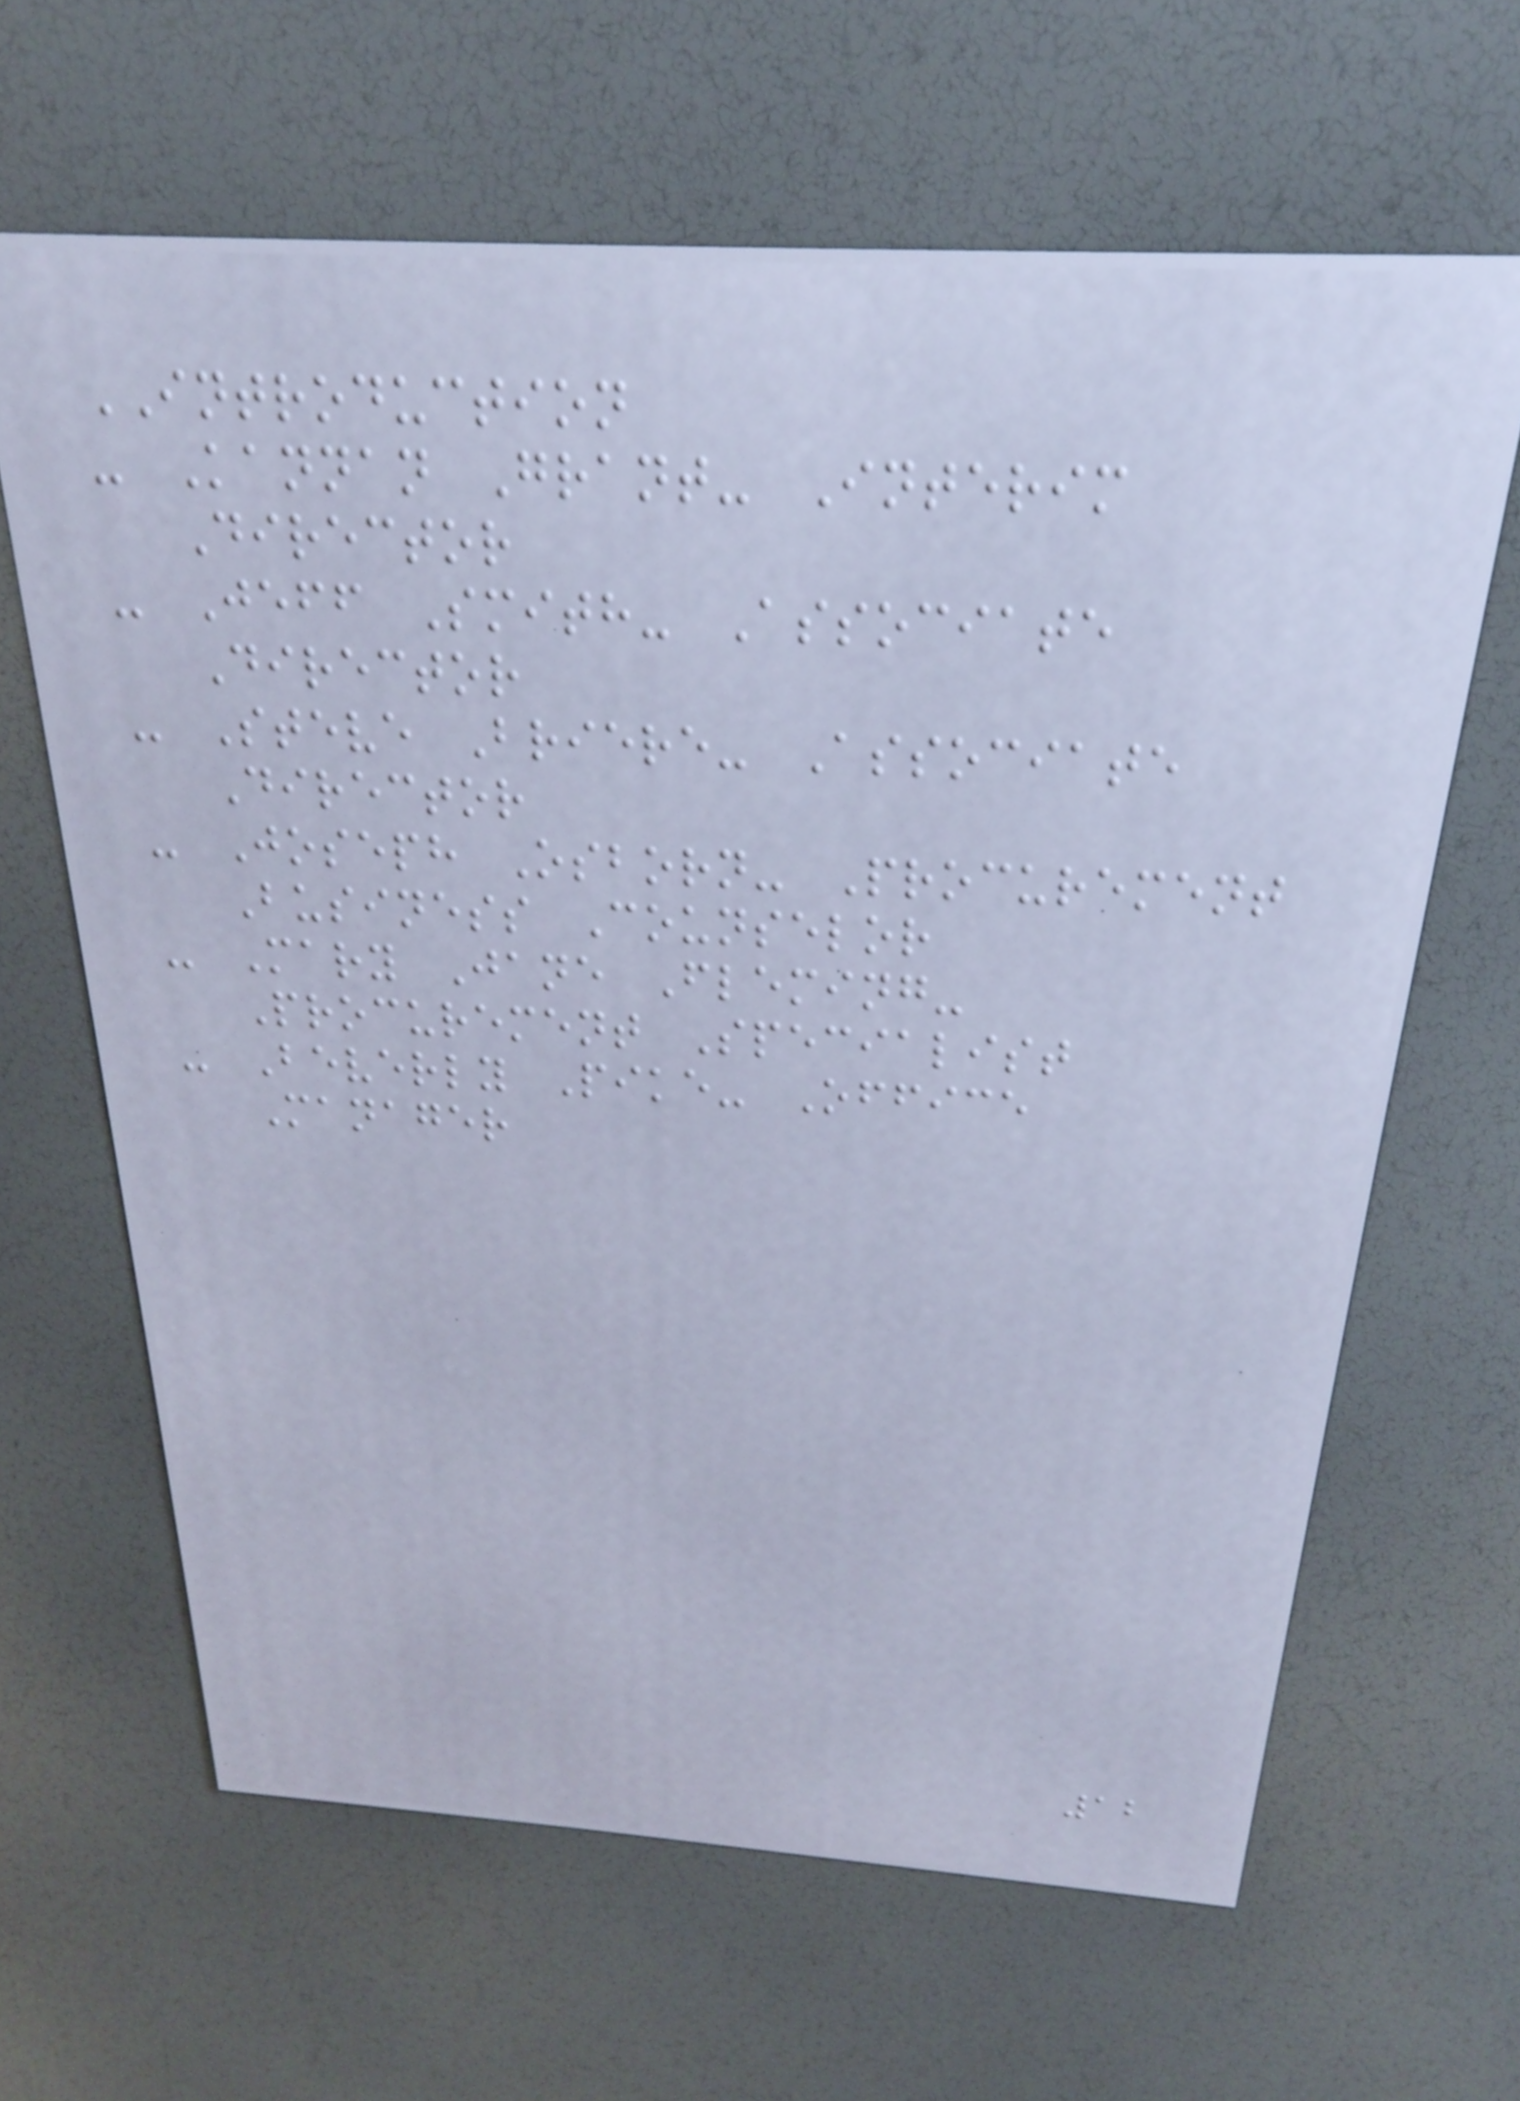INTRODUCTION
- Kannan Grant- Interim
Director
- Jeff Smith- Associate
Director
- Steve Briere- Associate
Director
- Joseph Osborn- Procurement
Business Counselor
- Mary Jane Fleming-
Procurement Specialist
- Beverly Pike- Office
Manager
12
